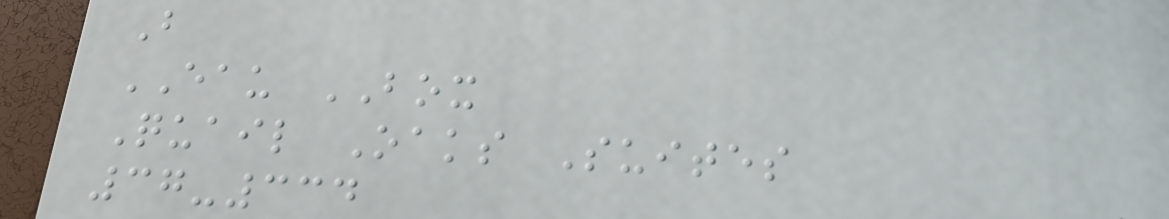B
EAU BOX
Quail Oaks Suites
37-334
